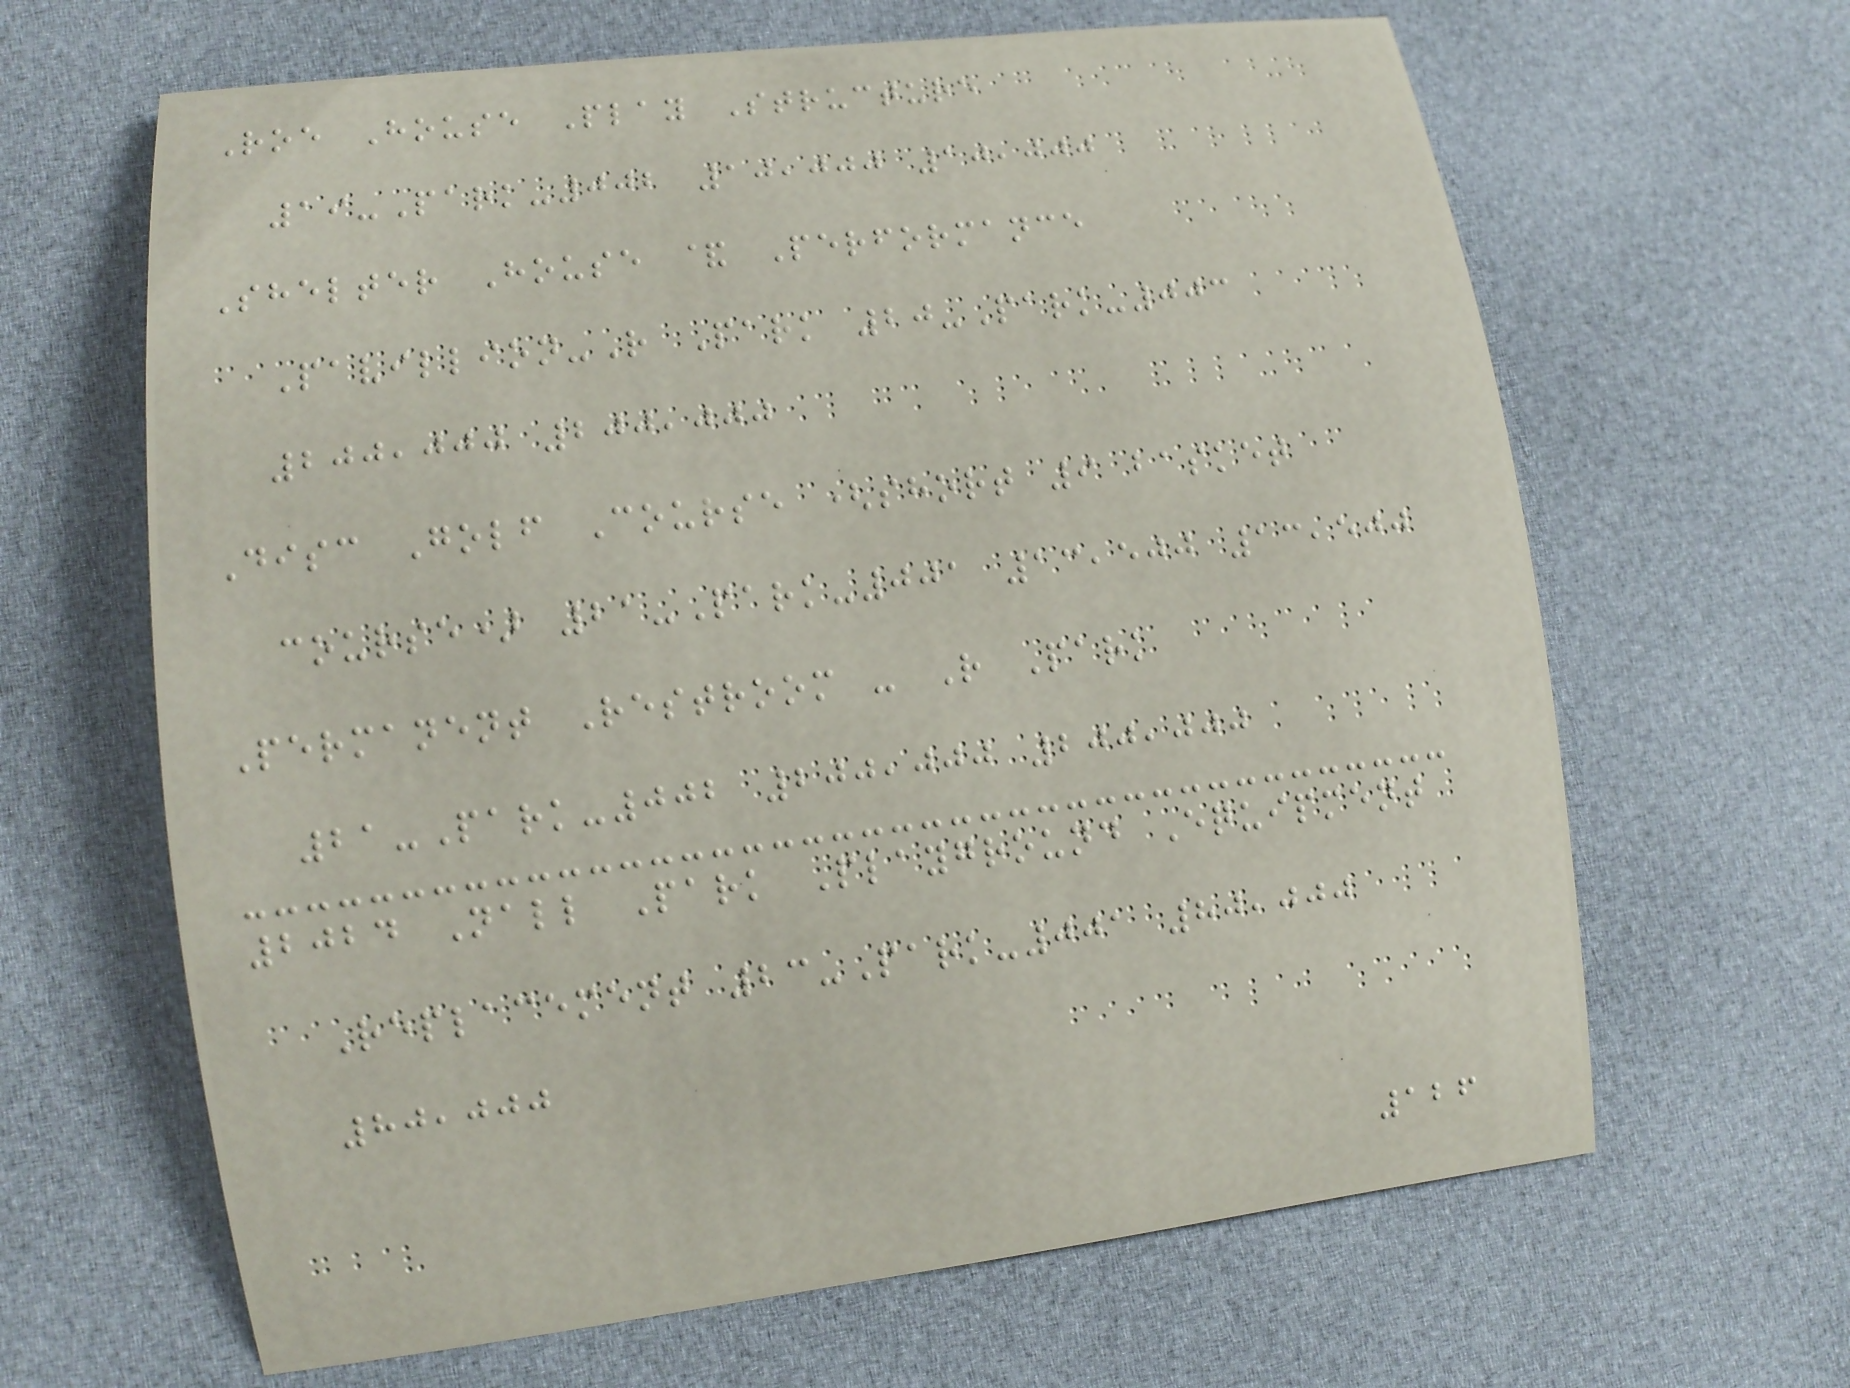Roe House Play Structure
19-Park-002 10,000 10,000
Shelter House & Performance
Pavillion-R Park 20-Park-003
200,000 200,000
Disc Golf Course (short 9 basket
course) 21-Park-001 13,500 13,500
Permanent Restroom - R Park
21-Park-002 200,000 200,000
2024 Nall Park Playground Equipment
Replacement 23-Park-001 80,000
80,000
126
